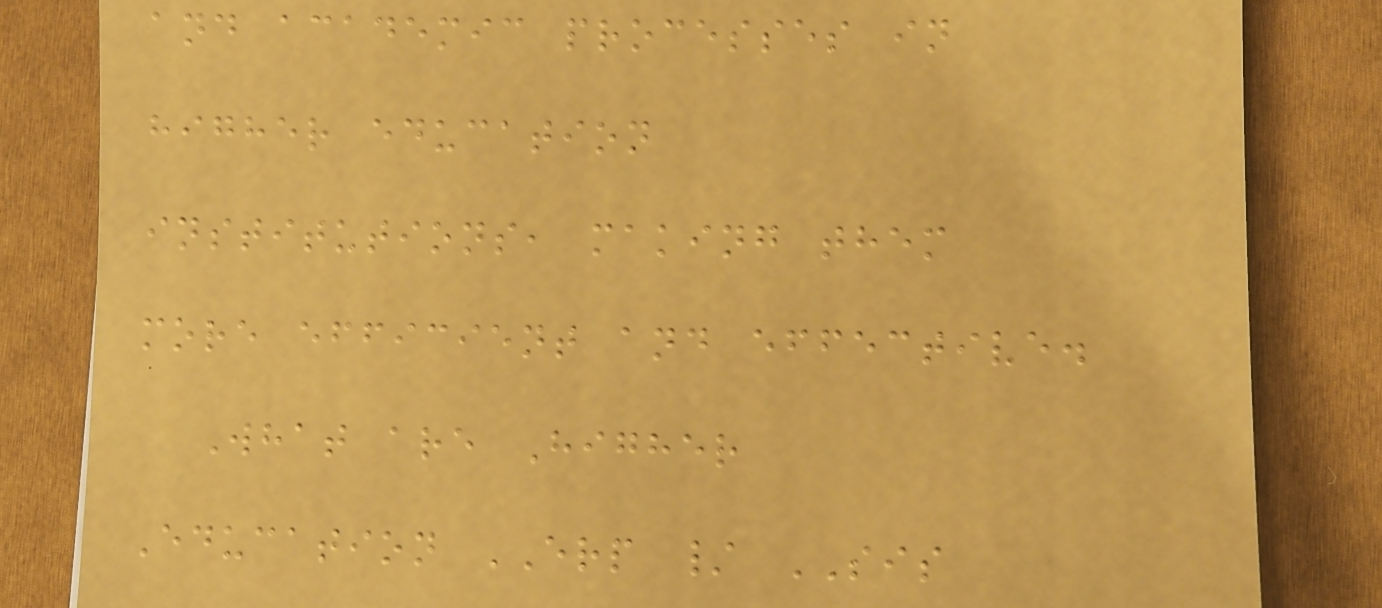and academic processes in
higher education
institutions, making them
more efficient and effective.
What are Higher
Education ERP / SIS
